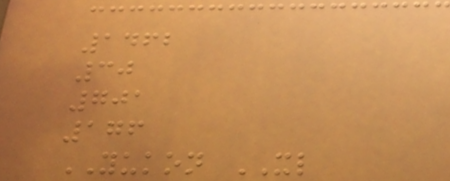1462
30
701
176
YUKON XL
